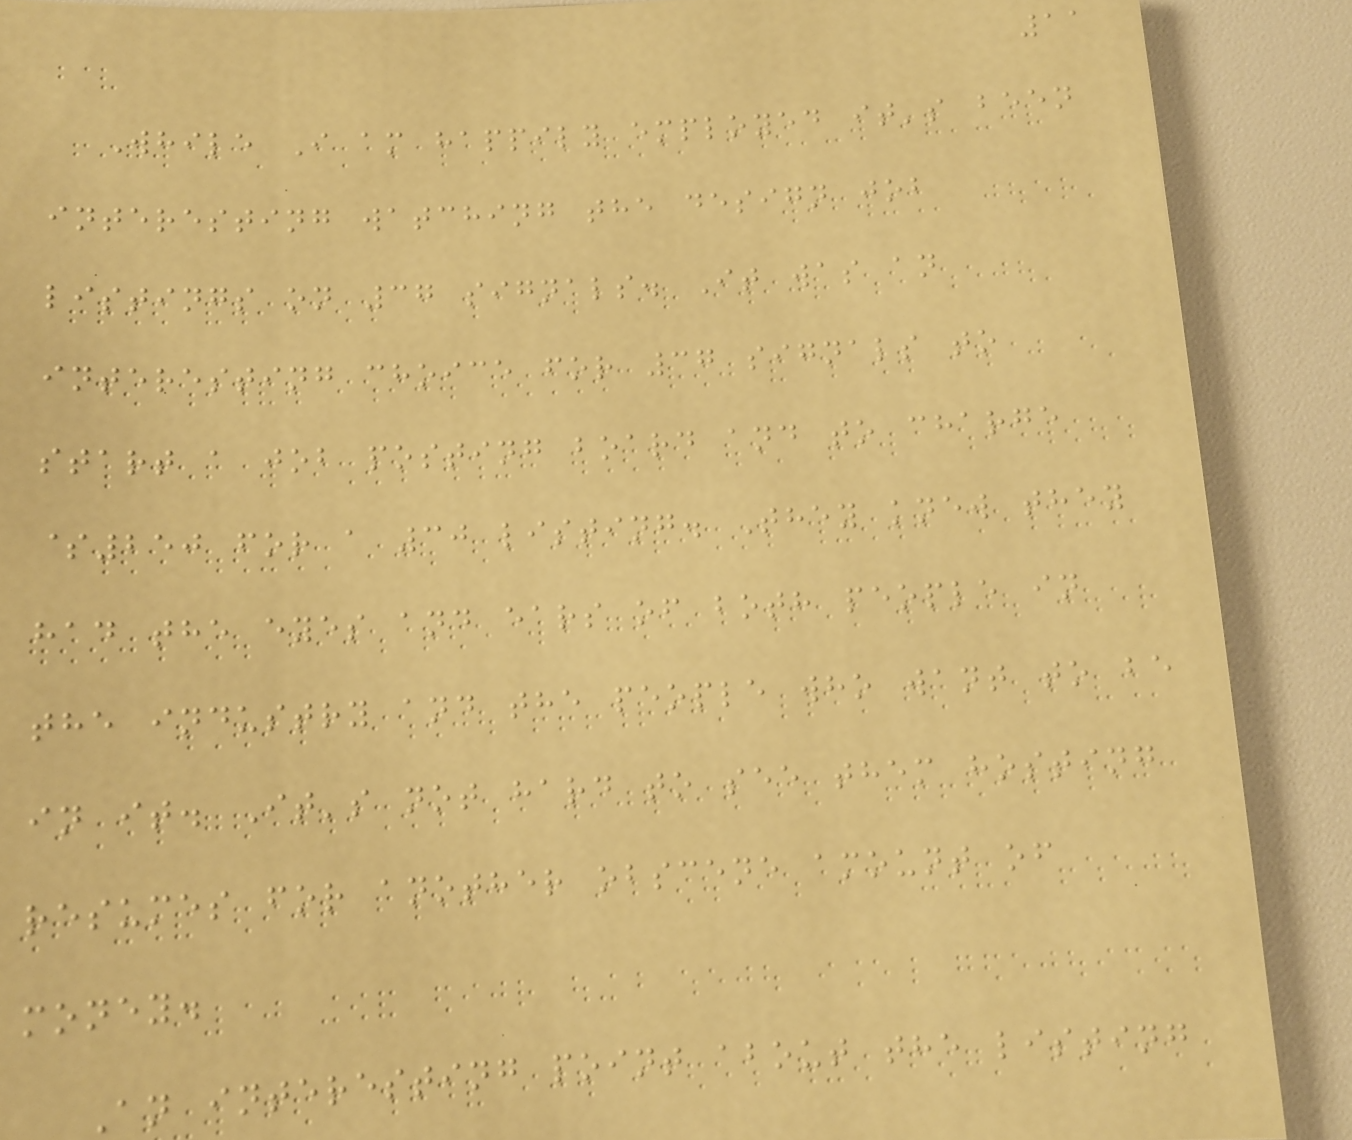11
While I am happily employed it's been
interesting watching the design job
listings on 37 signals. It was an
interesting choice for 37 signals to
start a job posting board and to charge
$250 for a 30 listing. They knew they
had the eyes and ears of both people in
the industry and the people who want to be
in it. It's not hard to see them hosting
resumes for another obscene amount of
money.
An interesting point about the listing
